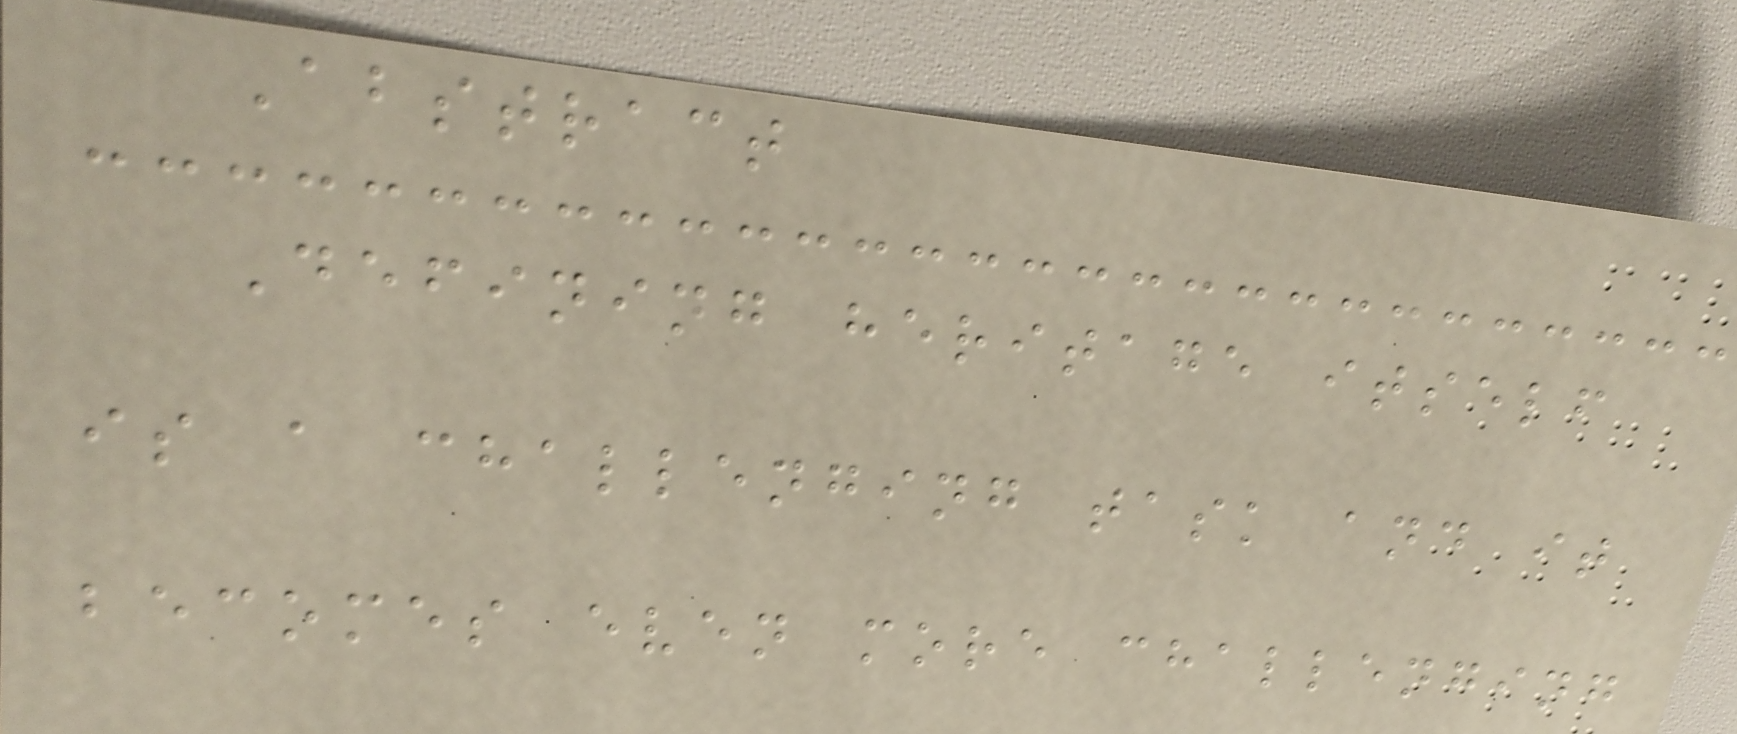Abstract
Defining heritage itself
is a challenging task and it
becomes even more challenging
